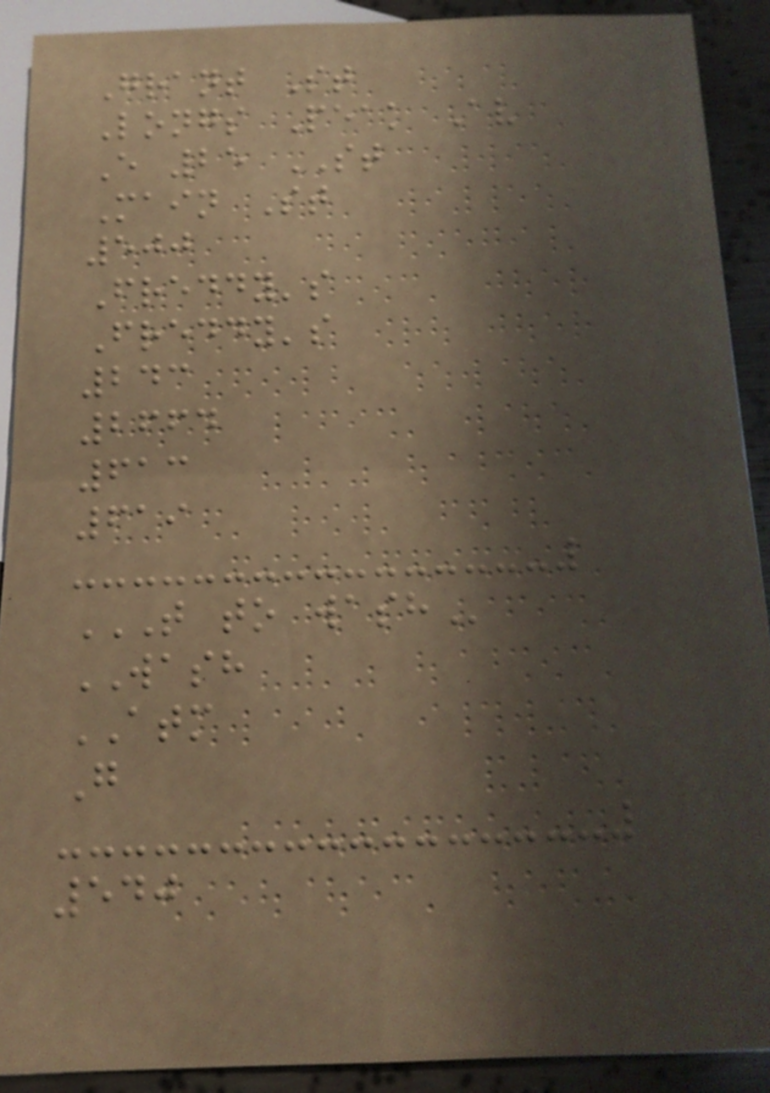Grant St
Longs Peak Av
E 25 ST
Main St
500
Freddy's
Freddy's
243
2664
613
619
T TO WASH
WASH
ATM
G
540
